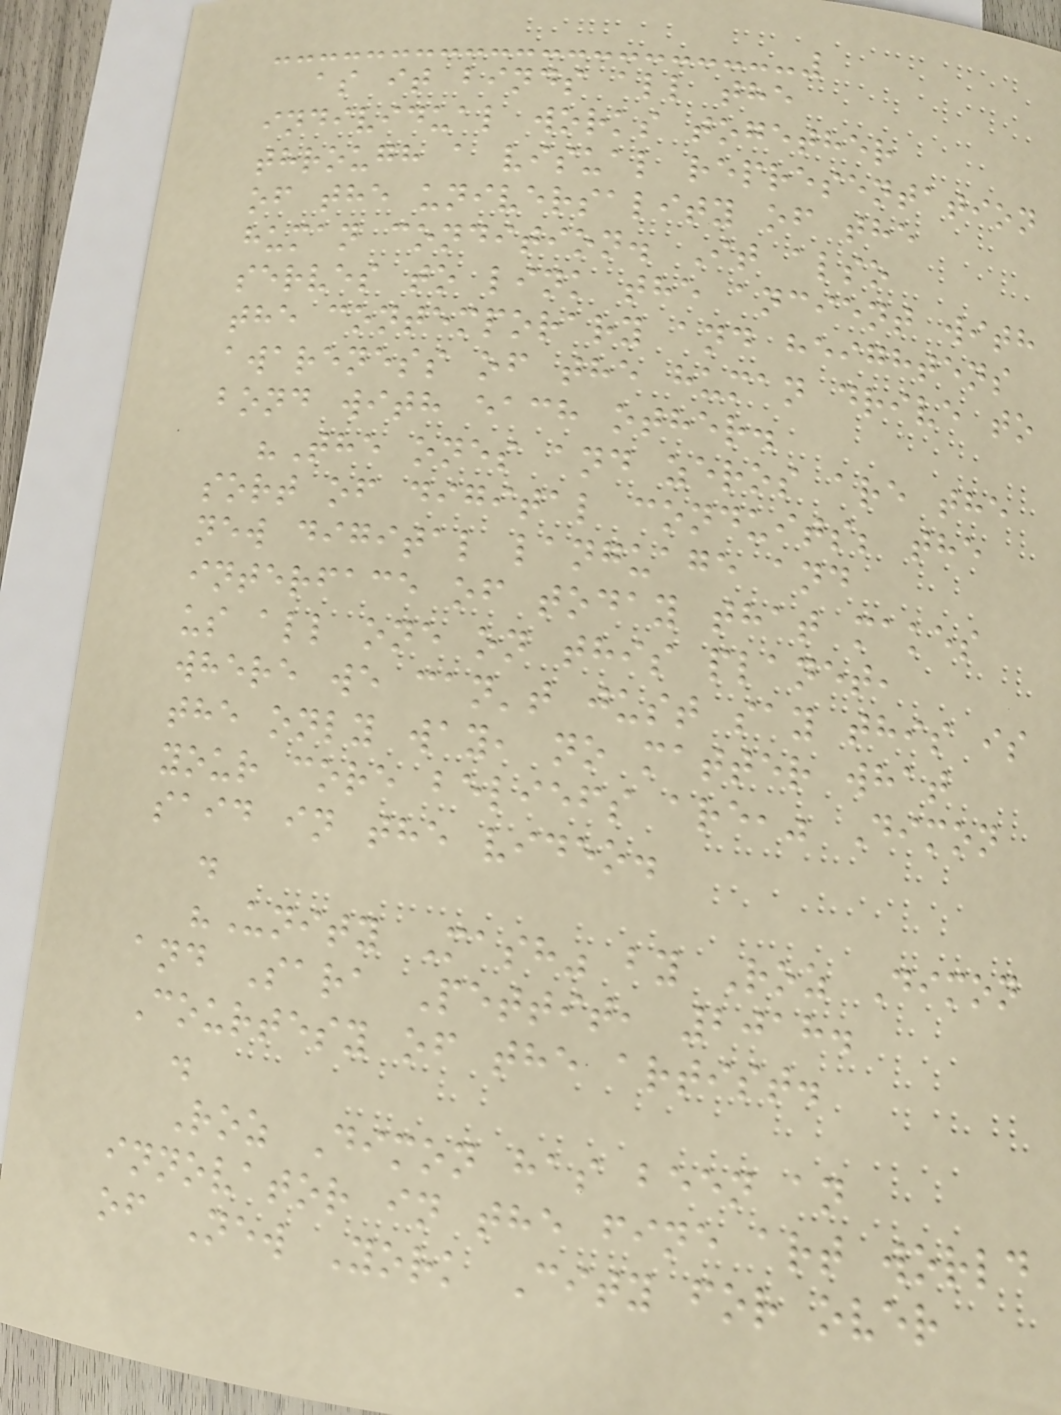as it binds all the
individual works together
through a visual representation
of the universality of the
human condition. It also
serves to link the ancient with
the contemporary and heightens
awareness of the human drive to
bond with each other.
"The ones and zeros are the
sort of digital conduits; the
new digital language and
interface of today that makes
us all one on this planet,
where we can't just say this is
the only way, no matter what
your core beliefs are," Dimon
said in the video.
.
"Unity Mash" by Roz Dimon
and Sara Pettit, 2018.
Courtesy of the artist.
.
Roz Dimon has been an
innovator in the fine art world
of New York City for over
